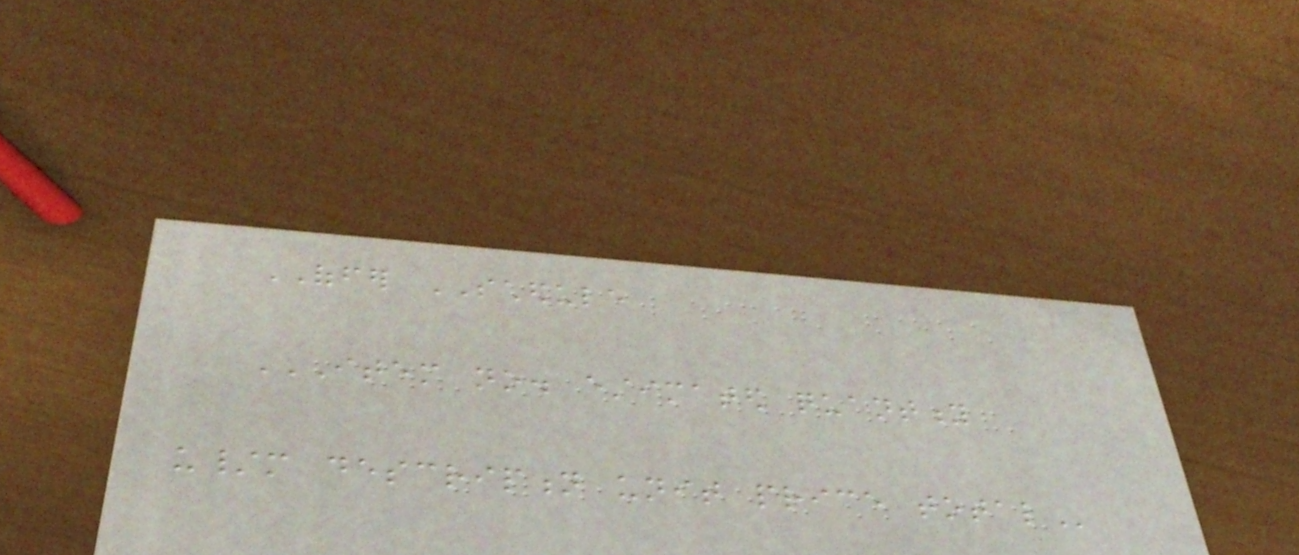OFFER SCHEDULE
ITEM NO. ESTIMATED QUANTITY
U/M DESCRIPTION UNIT PRICE TOTAL
